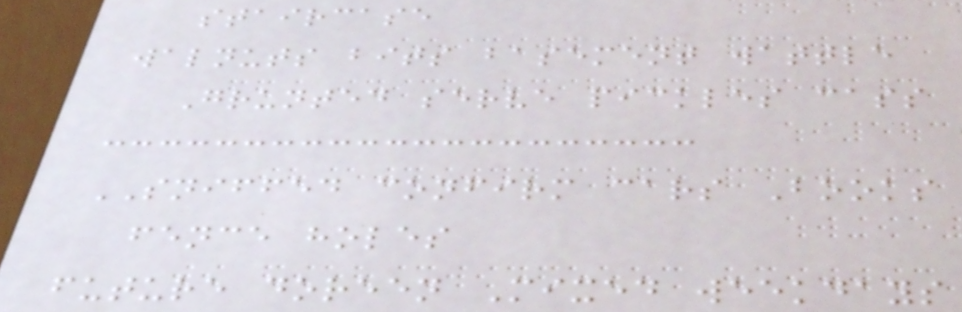staircase
walnuts bits basement wattle
Grunted serve pickles cass
SNIFFED confirm cars Books
fence holes
future doreen Mixed weekdays
